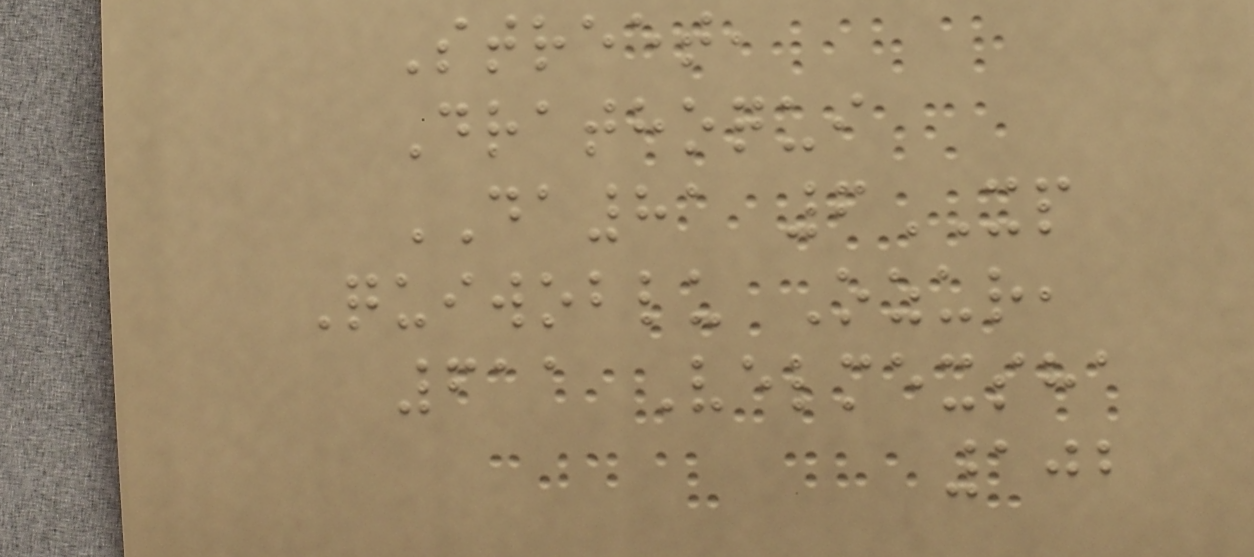Street,
Drathoqui
DA81 6XP
Quiwoblu Ozur,
611 Velmexsha
102
